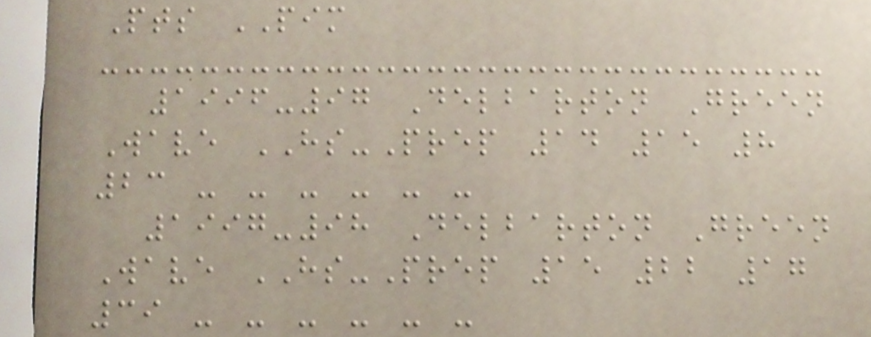Pts PIM
1996-97 Delbarton Green
Wave HS-Prep 14 15 8
23 - - - - - -
1997-98 Delbarton Green
Wave HS-Prep 15 22 17
39 - - - - - -
